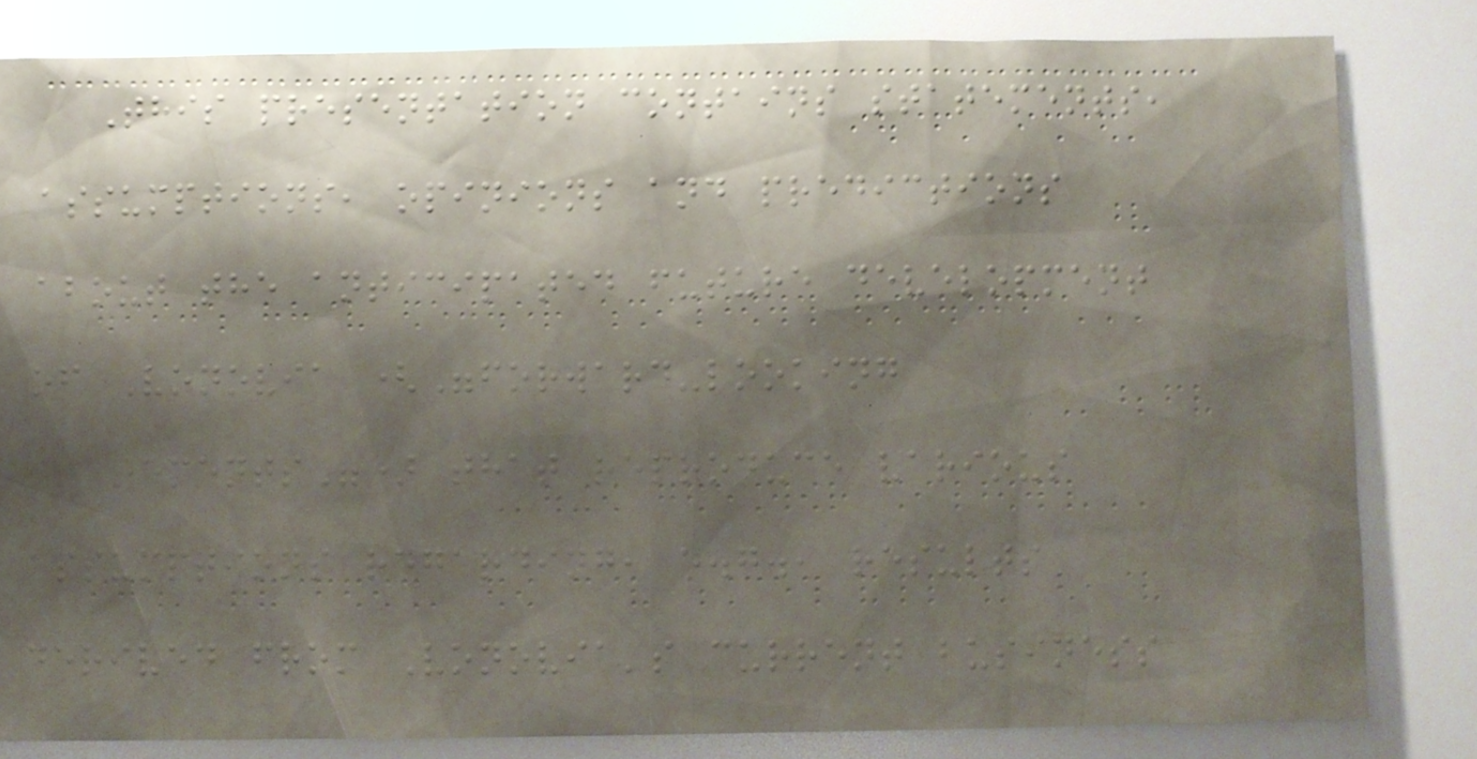This presentation contains statements,
assumptions, opinions and predictions
about the anticipated future development
of Vonovia ("forward-looking
statements") that reproduce various
assumptions regarding, e.g., results
derived from Vonovia's current business
